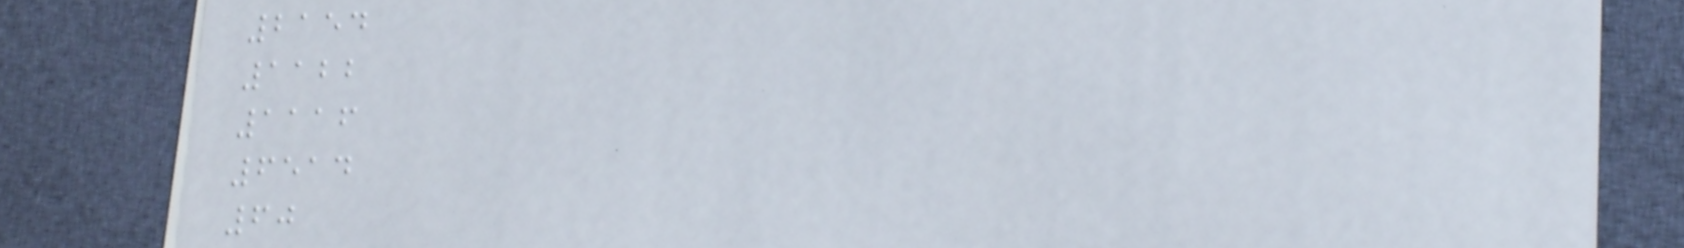2154
1122
1116
6514
60
